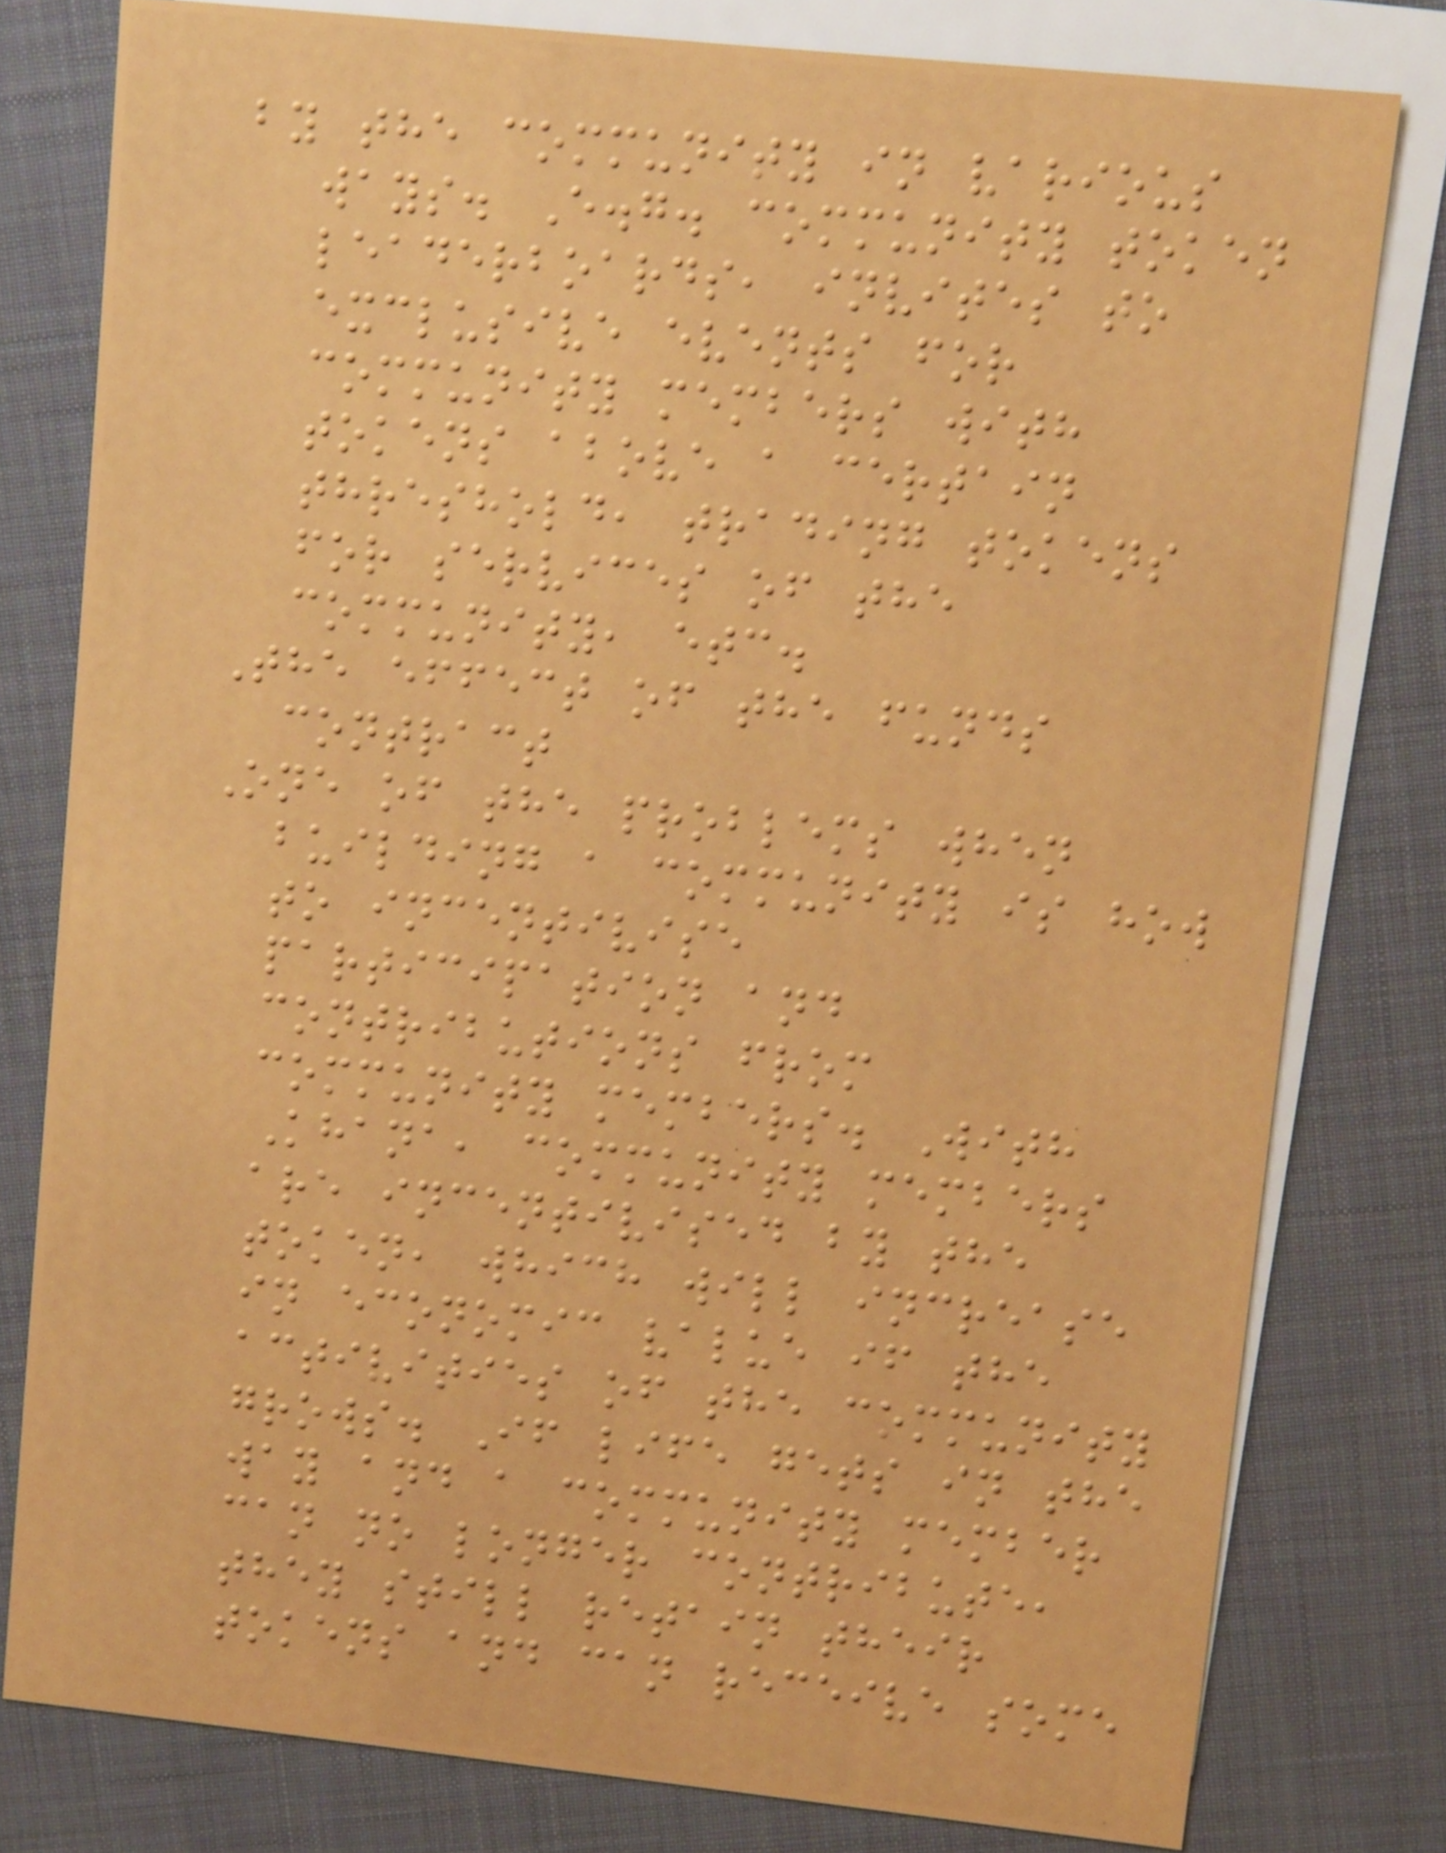by the community in various
ways. E.g. community token
leaderboards, invites to
exclusive events for
community members with
tokens above a certain
threshold, trading tokens
for services of the
community, etc.
The effect of the funds
contract
One of the problems when
building a community is how
to incentivise
participation and
contributions from
community members. With
Khana, community members
are incentivised by the
token, which will increase
in economic value if the
activities of the community
grows. If life gets in the
way and a community member
can no longer contribute,
they still retain their
tokens and can receive some
